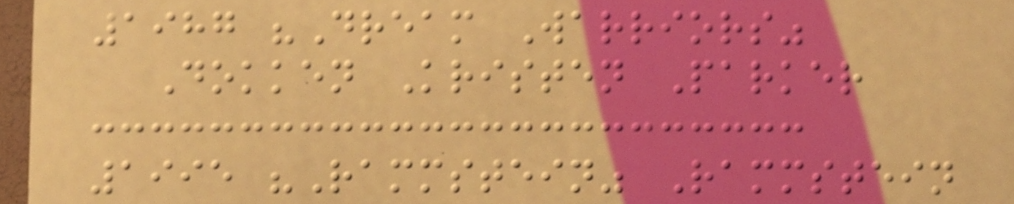1987 "Dream Warriors"
Dokken Kristen Parker
1995 "Rammstein" Rammstein
